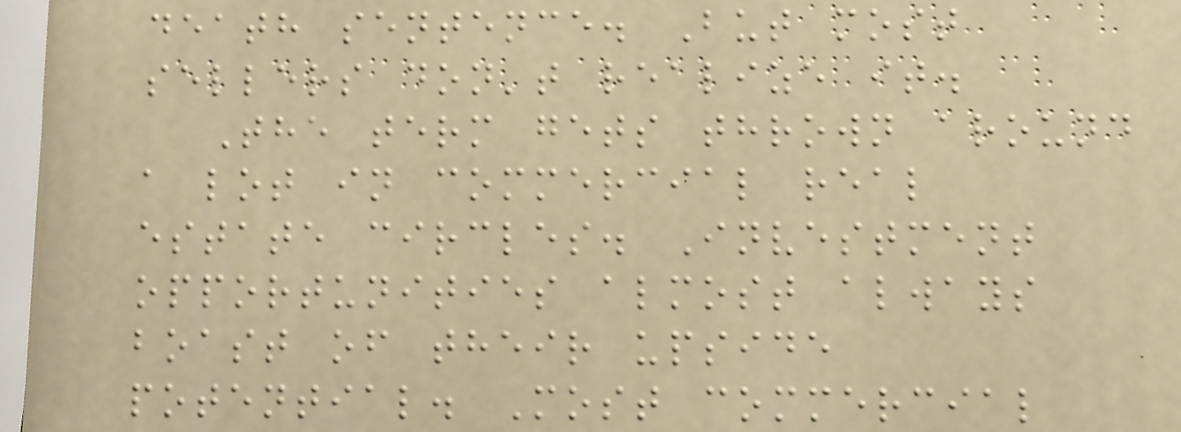death sentence. But most
sellers don't realize it.
The term gets thrown around
a lot in commercial real
estate circles. Investment
opportunities almost always
boast of their upside
potential. Most commercial
